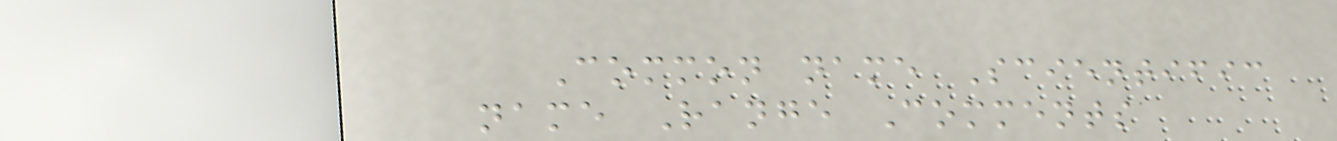Common name Scientific
name Range Comments
